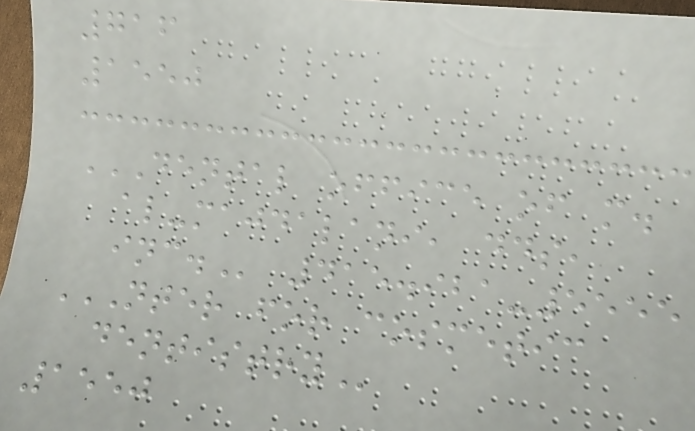716
1550
DENTAL OFFICE OF M.
AL-MAJDALANI, DDS,
INC. 415.921-5555
NTER FOR COSMETIC
DENTISTRY
1550
